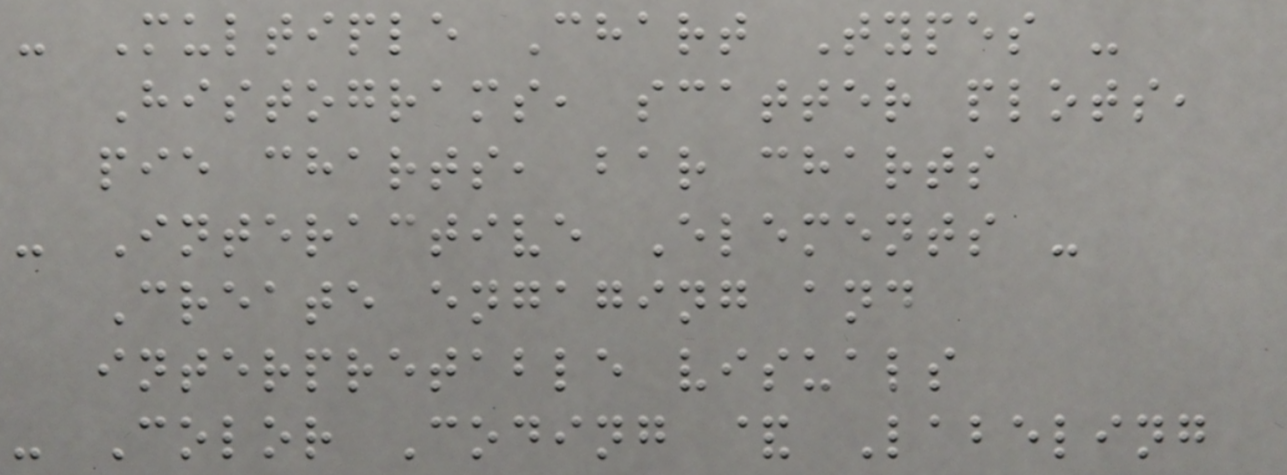- Multiple Chart Types -
Histograms, scatter plots,
pie charts, bar charts
- Interactive Elements -
Create engaging and
interpretable visuals
- Color Coding & Labeling
